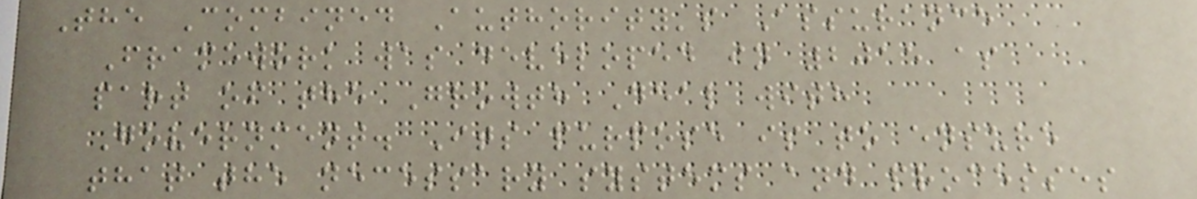The Combined Authority's Assurance
Framework was developed in 2015 as
part of the Growth Deal with
Government. Its purpose is to ensure
that the necessary systems and processes
